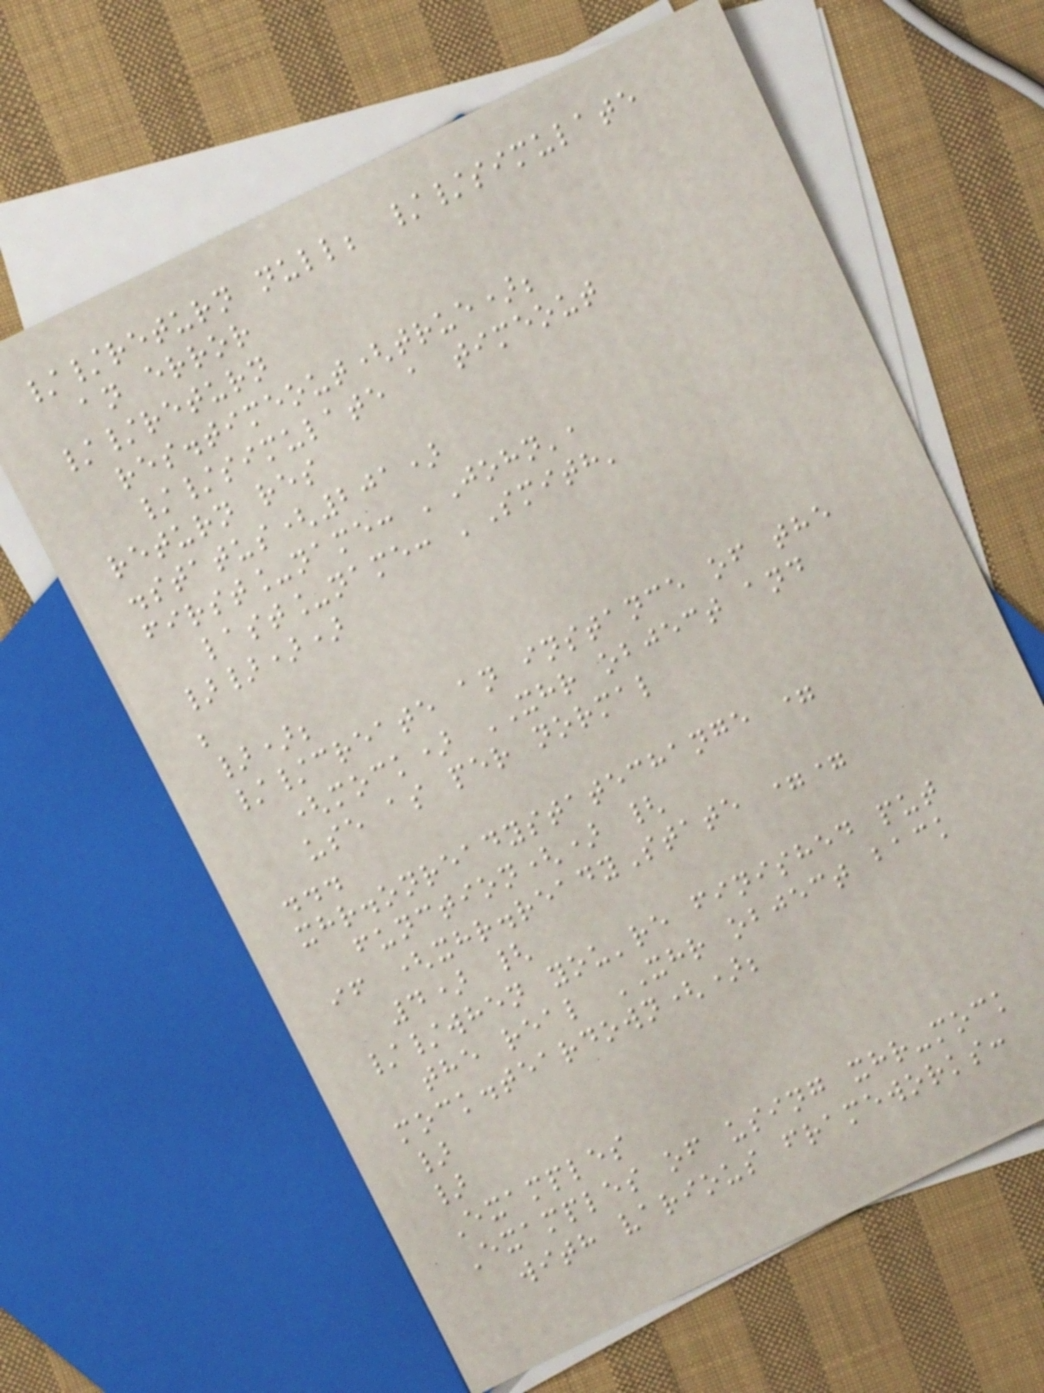//return null; //simulate
an error
//return
res.timeout(true);
//simulate a timeout
return res
.status(201)
first_name: 'John',
last_name: 'Smith'
}}))
;
});
//create an instance of the
(mock) XHR object and
use as per normal
...
xhr.onreadystatechange =
function() {
if (xhr.readyState ==
4) {
//when you're finished put
the real XHR object back
mock.teardown();
}
}
Examples
Examples of using xhr-mock
with various frameworks:
